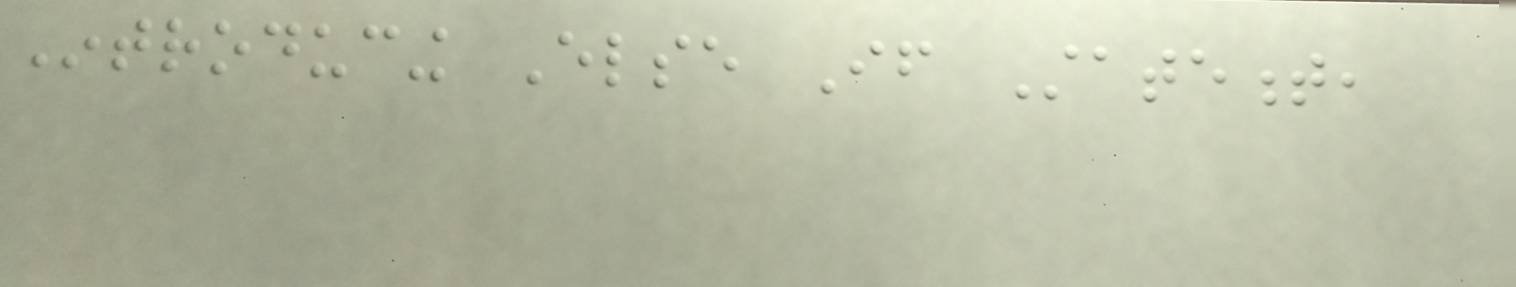Introducing Else If Statement,
